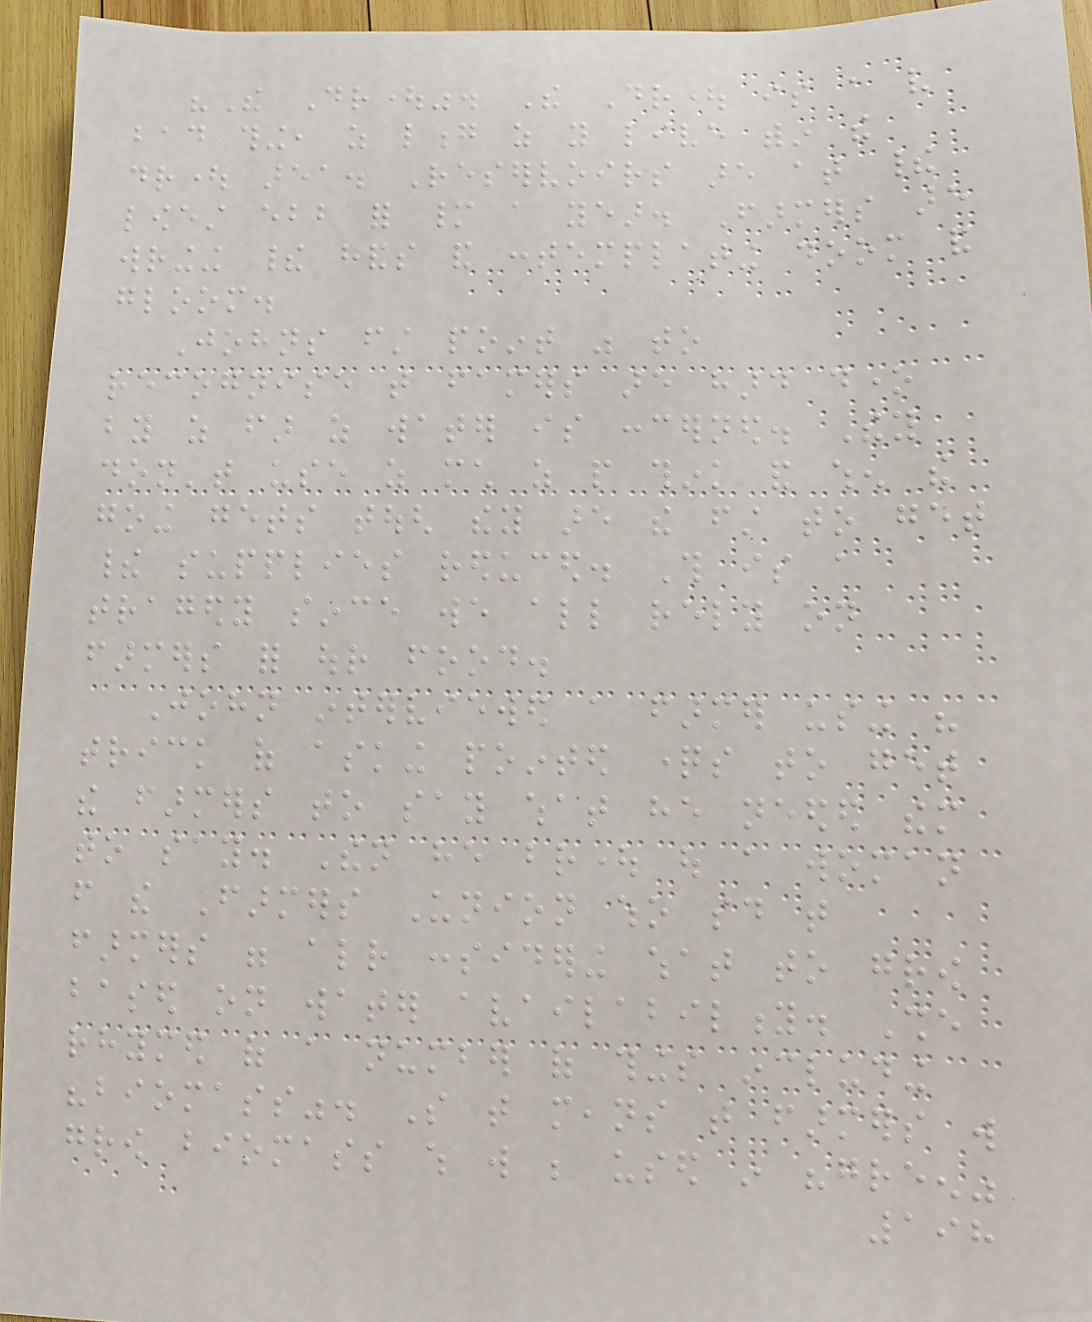"The Drought". The Drought is a very
bad thing, as long as you live within the
drought area. Reservoirs are at their
lowest ebb for many a year. Farmers are
wringing their hands and contemplating doom and
gloom.
Johns first point was to
recognise that famers are hard done
by as far as water is concerned. They
don't use as much as people think and when the
going gets tough they are the first to get
their supplies reduced. This is a
tragedy since we all rely on
farmers for our food.
John interviewed a farmer using his
trick of asking pointed questions to get
the farmers to say what he needed them
to say. Then he brought out a woman
from the Farmers Union who said that
farmers were already considering what to grow
based on water availability. She
rhymed of a number of things including
"biomass". So that means that farmers will
grow biomass which will be used in "green"
198
